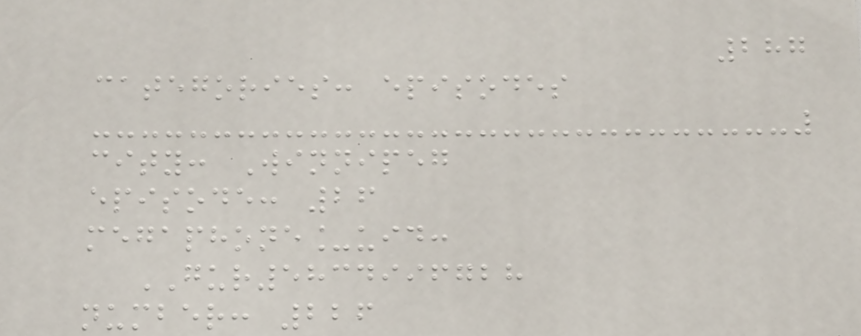287
categories: episodes
city: Winnipeg
episode: 26
megaphone_uid:
GUR5834996728
number: 226
